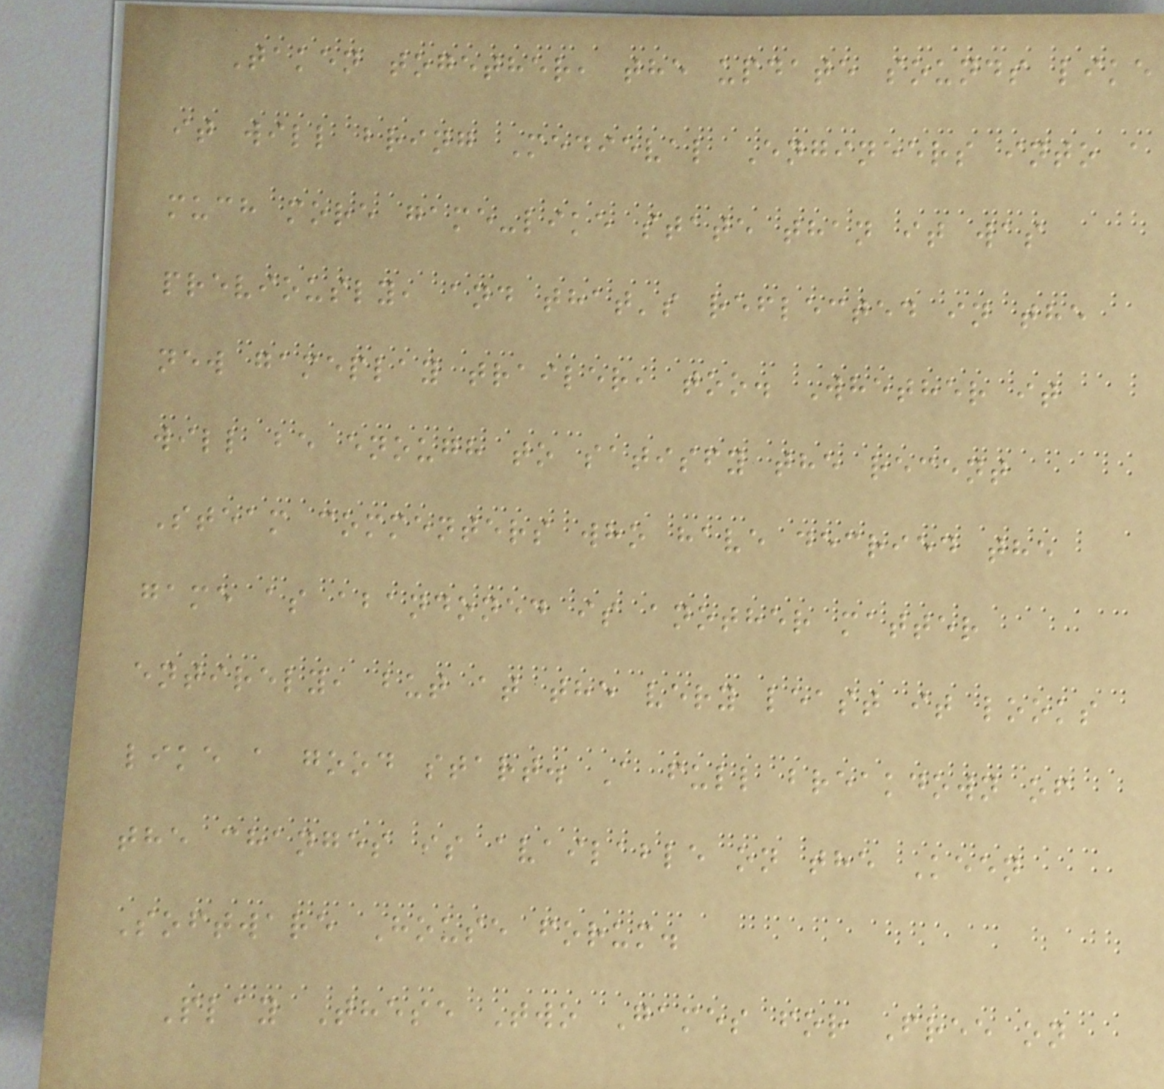Taken together, the update sounds like
it will bring Medieval Engineers into a
much more game-like state than it was
previously, and that's reflected in the
new gameplay trailer, too. Whether it
will be enough to satisfy the recent
Steam commenters who have decried the
game as abandoned is another matter
entirely, but at the very least it looks
like a good start. A full breakdown of
the changes is available on the Keen
Software House forum.
Play These Two Games for Free on
